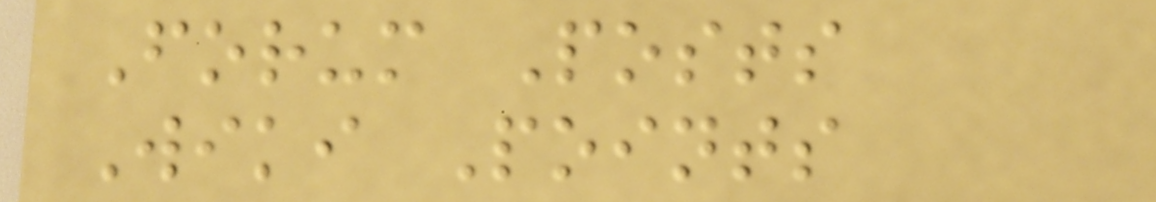Forum Posts
Wiki Points
